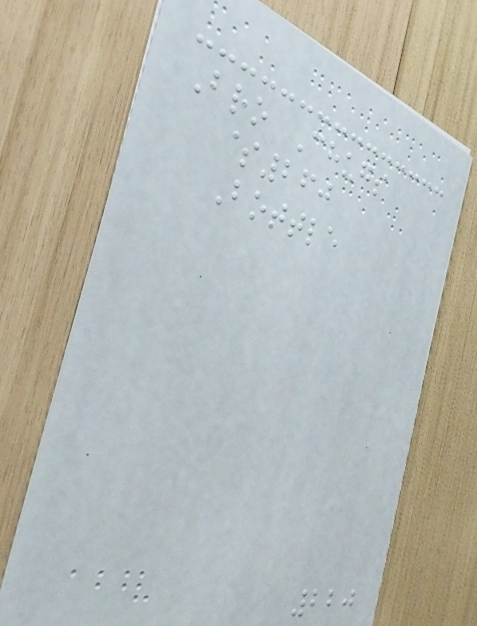Bro Chugs
$260
Bottle
220
